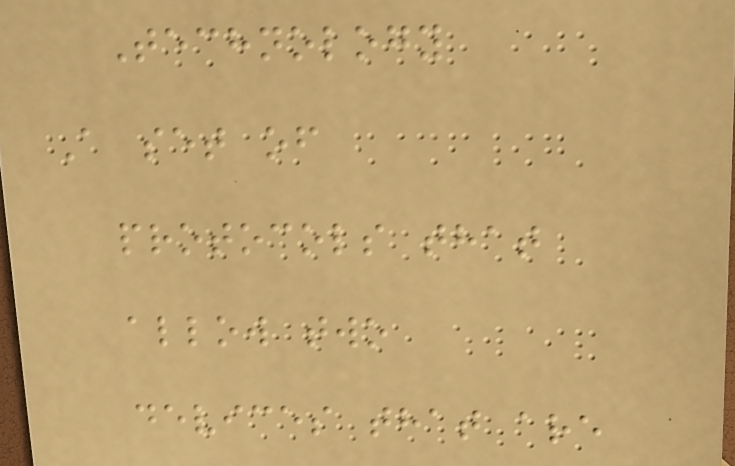Technology
A set of
protocols that
allow two
devices that are
